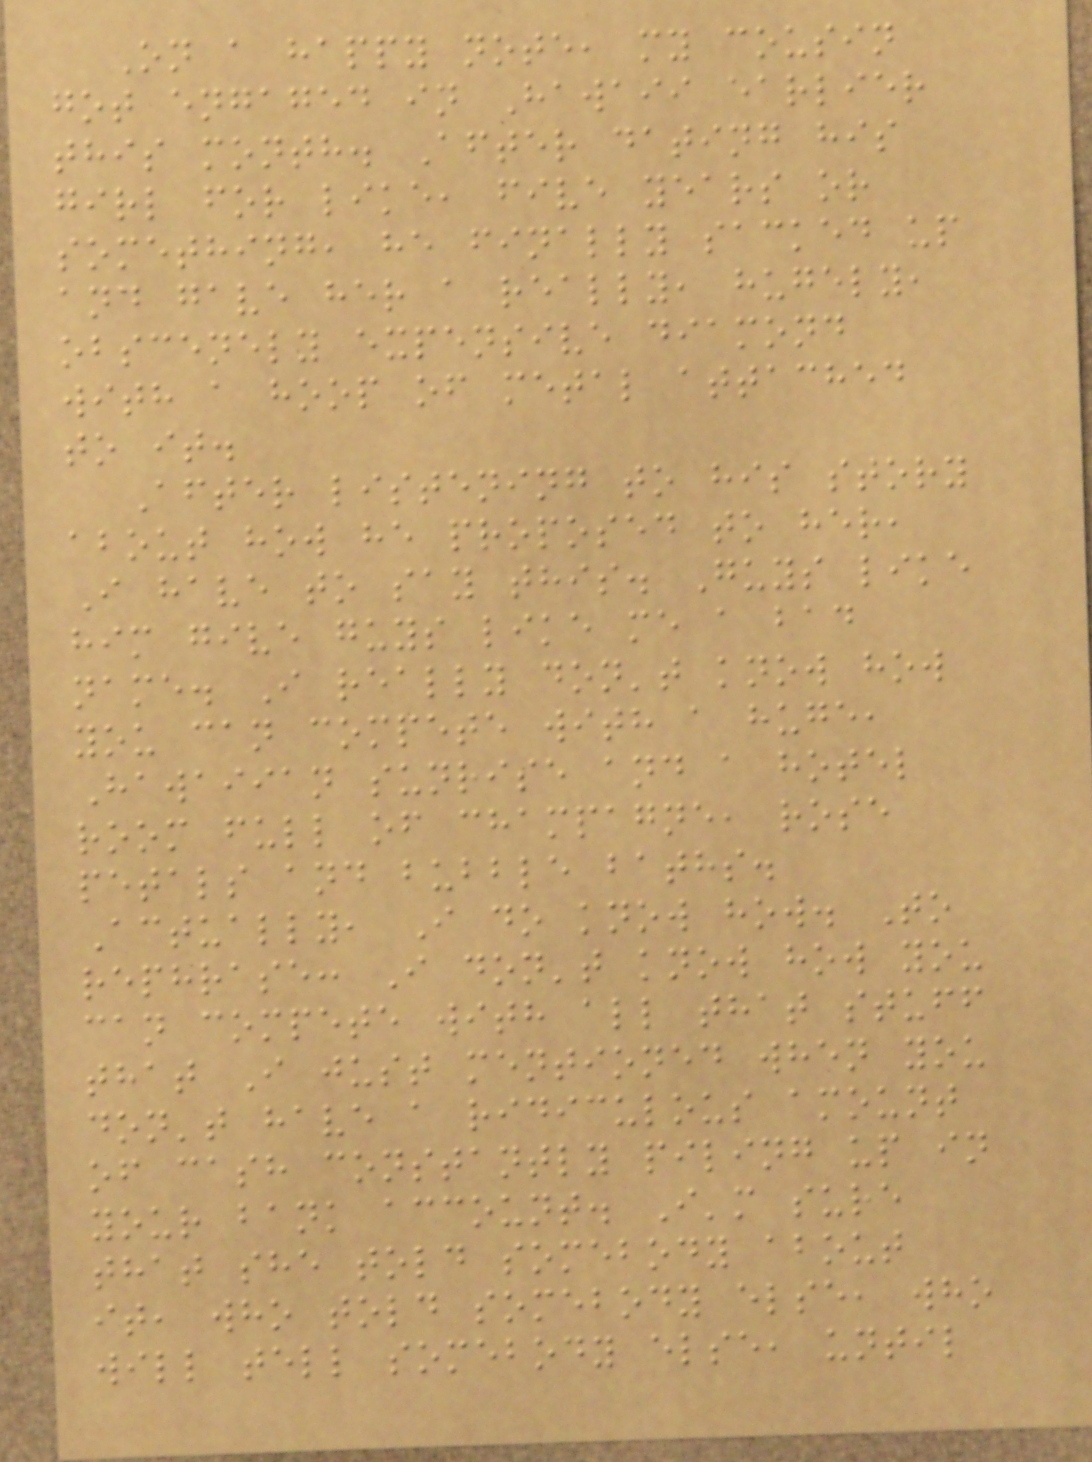On a happy note, my cousin
got engaged in Hawaii earlier
this month. After dating his
girl for like, five years or
something, he finally sacked up
and gave her a really, hugely,
obscenely expensive diamond
with a hoop of metal attached
to it.
After listening to his story
about how he proposed to her,
I have to say this. Guys like
him give guys like me a bad
name. I really don't know how
you can compete with a huge,
Hawaiian sunrise and a hotel
room full of champagne, rose
petals and bubble baths.
Actually, I do know how. To
rephrase: I don't know how you
can compete with all that stuff
that I just mentioned when you
don't have a ridiculous amount
of cash constantly piling up in
your bank account. I'm sure
that she told somebody about
it, who told somebody else, who
will tell somebody else, until
